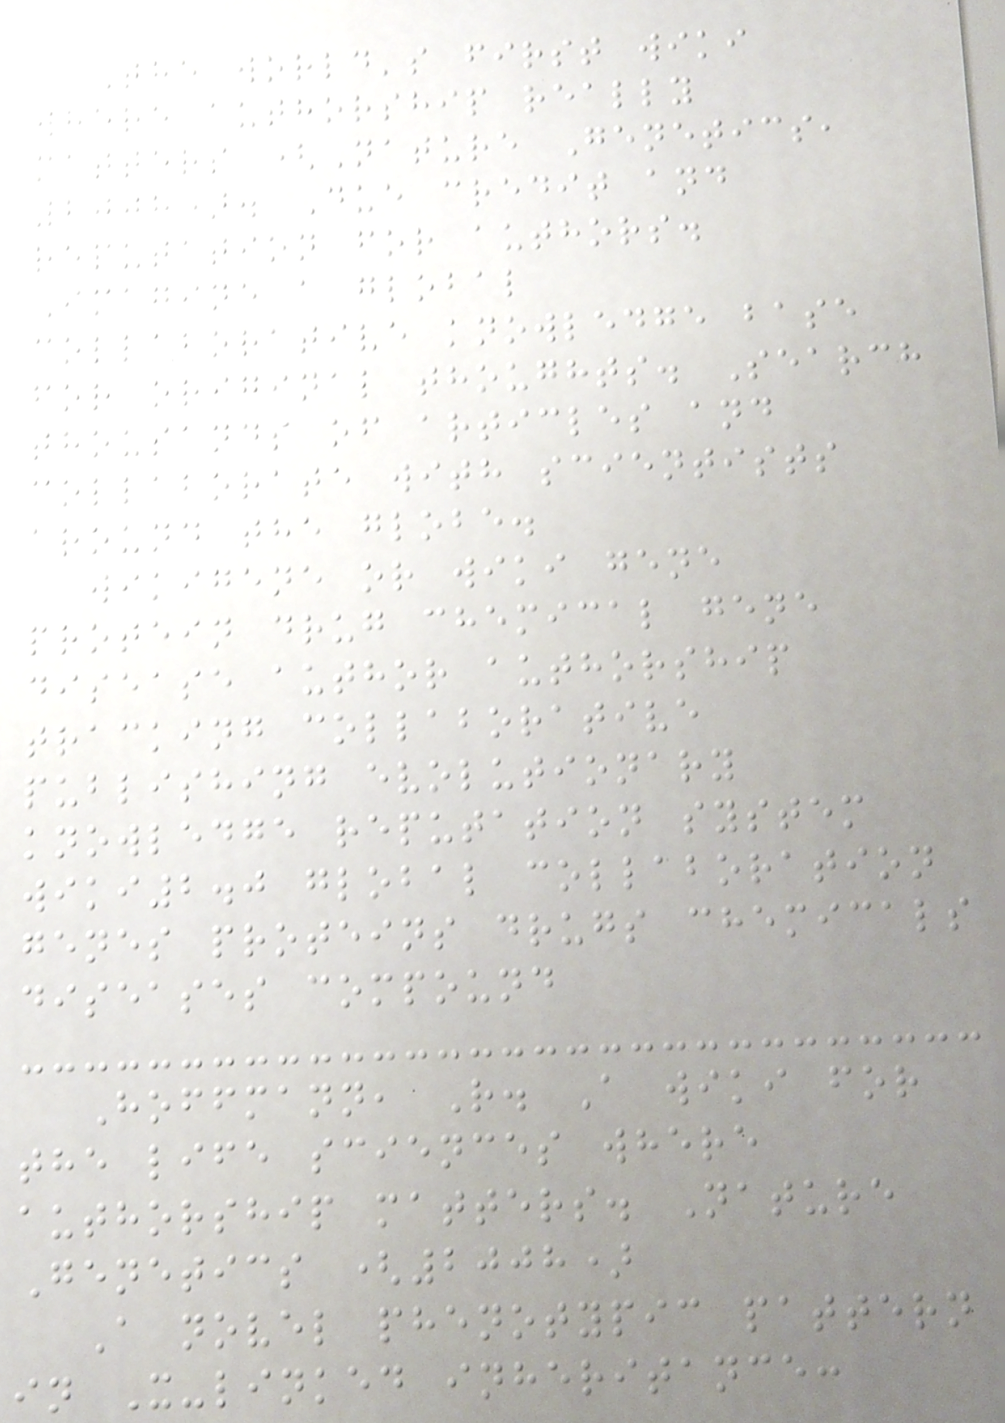The world's first wiki
where authorship really
matters (Nature Genetics,
2008). Due credit and
reputation for authors.
Imagine a global
collaborative knowledge base
for original thoughts. Search
thousands of articles and
collaborate with scientists
around the globe.
wikigene or wiki gene
protein drug chemical gene
disease author authorship
tracking collaborative
publishing evolutionary
knowledge reputation system
wiki2.0 global collaboration
genes proteins drugs chemicals
diseases compound
Hoffmann, R. A wiki for
the life sciences where
authorship matters. Nature
Genetics (2008)
A novel phenotypic pattern
in X-linked inheritance:
